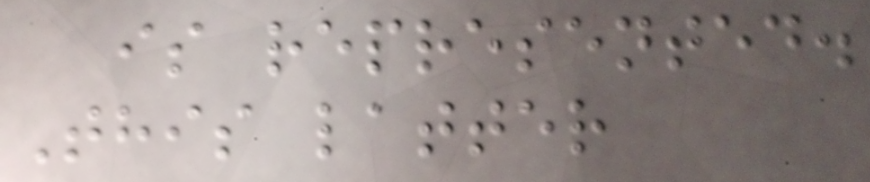is represented.
This latter
